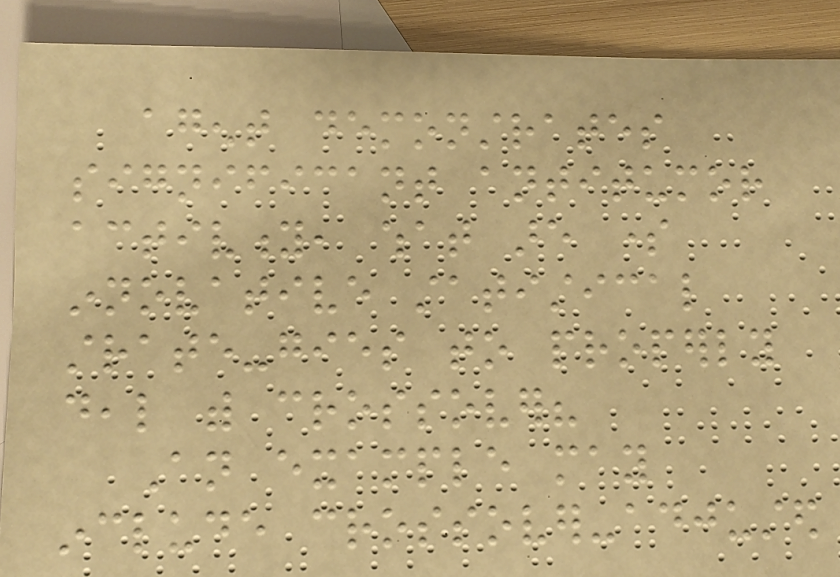agent demonstrates
significant antitumor
activity, what are some
innovative statistical
strate-gies to properly
deal with crossover?
An example may
include crossover-adjusted
